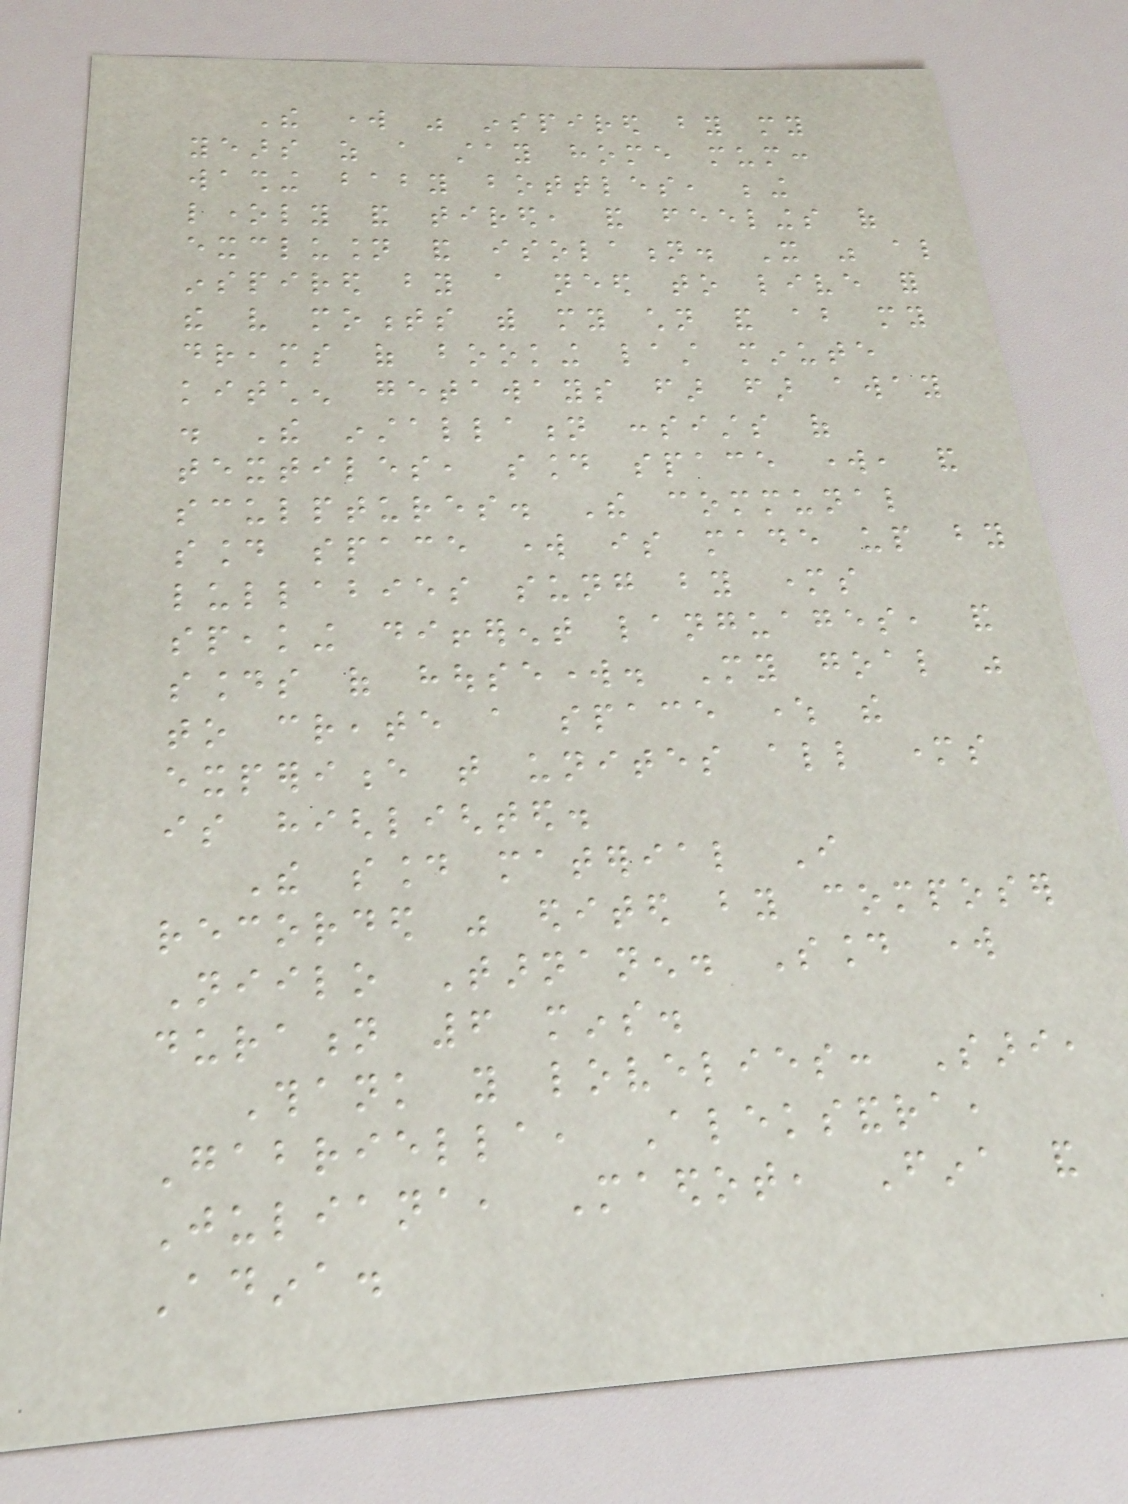The work was inspired by my
years as a stay home mum:
washing baby bottles, being
lonely and tired, and feelings of
exclusion and isolation. It was also
inspired by a need to live for
the very moments with my children and about my
dreams of booking last minute
kitchen getaways far far away
. The installation consists of
textiles, sound space work, and
sculptures. The communal
sound space work is made up by
lullabies sung by mothers
speaking different languages, and
sounds of housework. My goal was
to create a space where the
experience that unites all mothers
is highlighted.
The sound material I
recorded was edited by composer
Niilo Tarnanen. Sound work
duration 6 mins.
Thank you lovelies: Sari,
Gabriella, Aleksandra,
Juliana, Maedot, Fina and
Adina.
